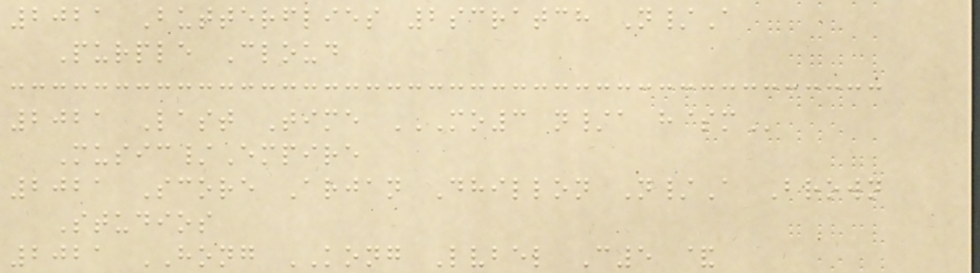2021 Butterflies 2scratch N/A
Purple Cloud
2021 Last Time MO3 N/A H$M
Music/Empire
2021 Score Arjan Dhillon N/A Brown
Studios
2021 HONG KONG Lvbel C5 &
